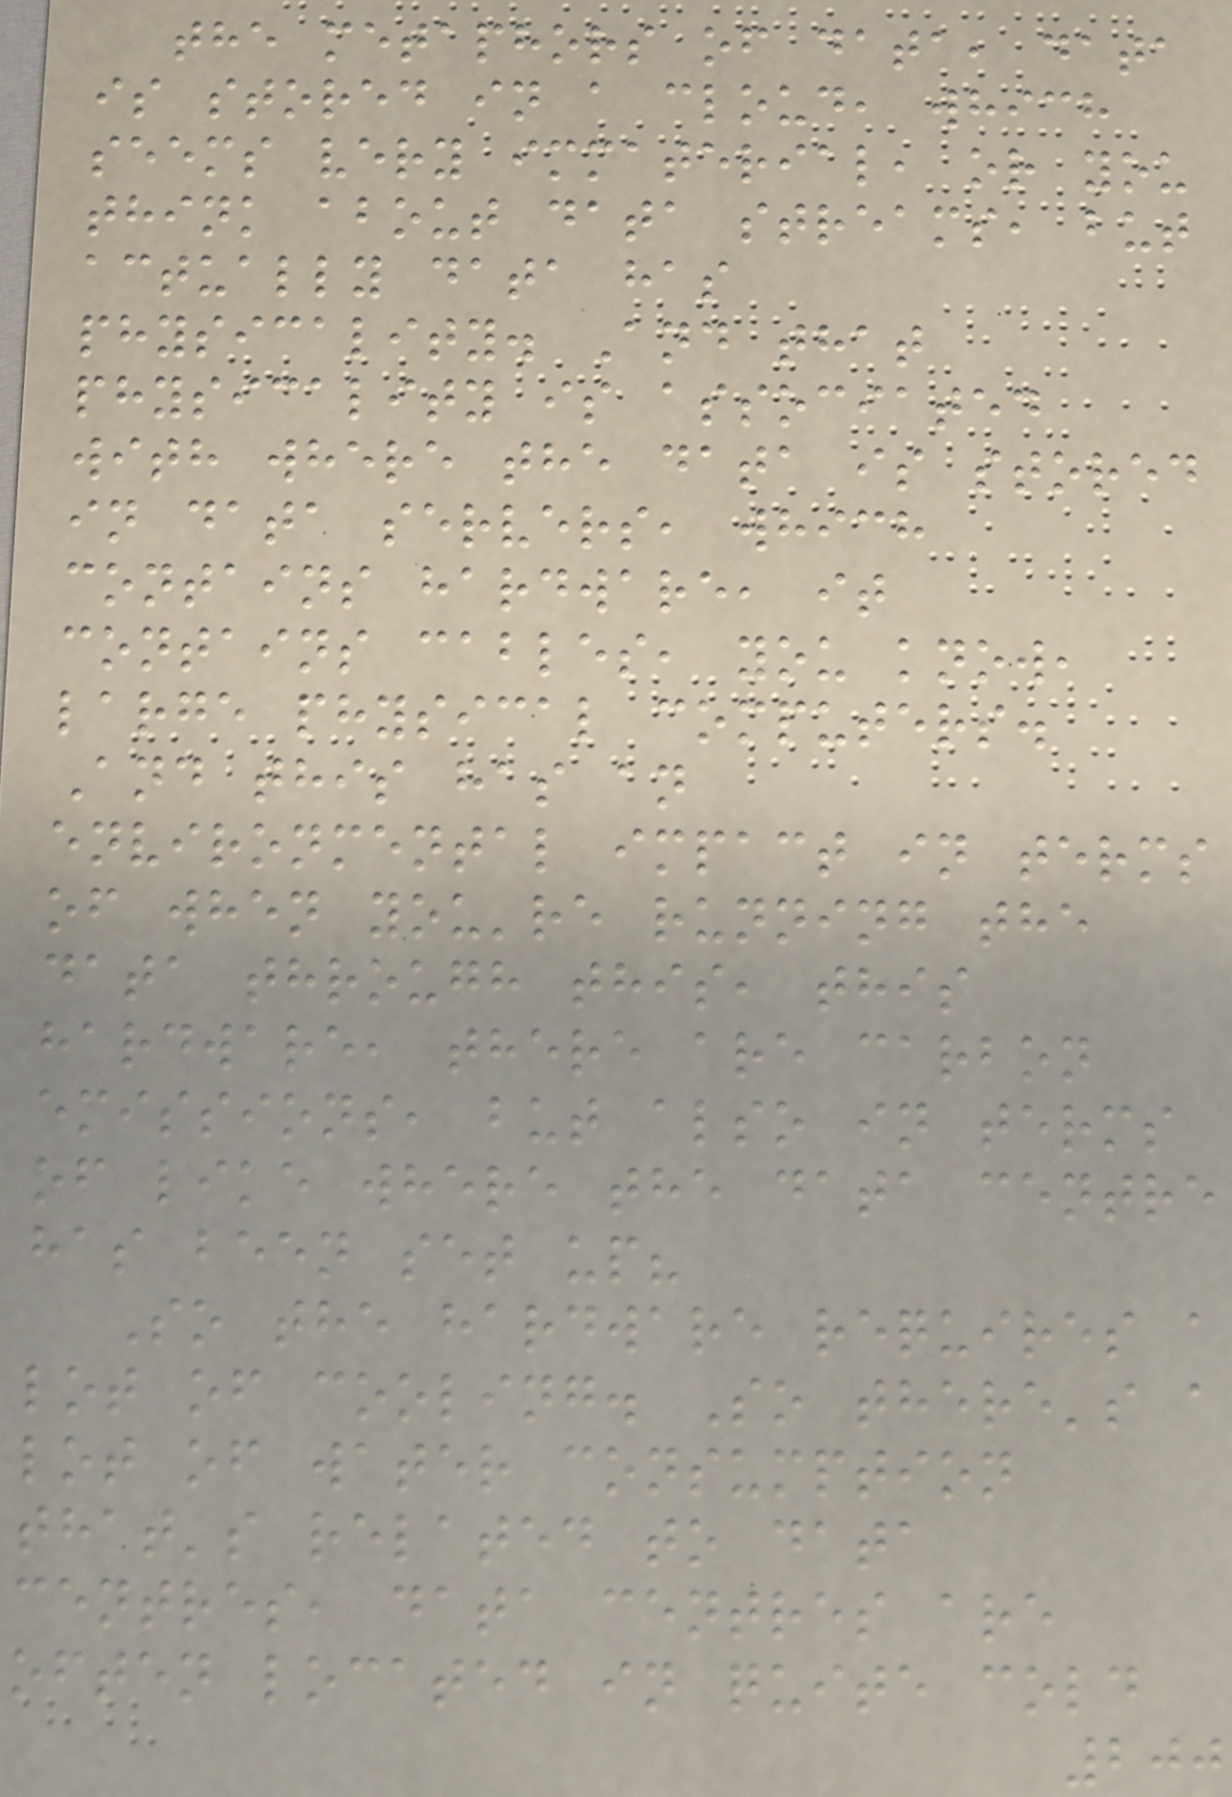the metaphors of data, data
is stored in a cloud, which
seems very immaterial, or you
think about data streams, but
actually data has
physicality. And that
physicality is associated
with where the data is stored
in data servers, which
contains hardware, it
contains cables, you know,
large physical computers.
And this has an
environmental impact in terms
of when you're running the
data through this, this
hardware, there are carbon
emissions, but also in terms
of like where the data centre
has been set up?
So the hardware requires a
lot of cooling. So there's a
lot of water consumption
that's related to data
centres, data centres are
often located in quite cold
200
